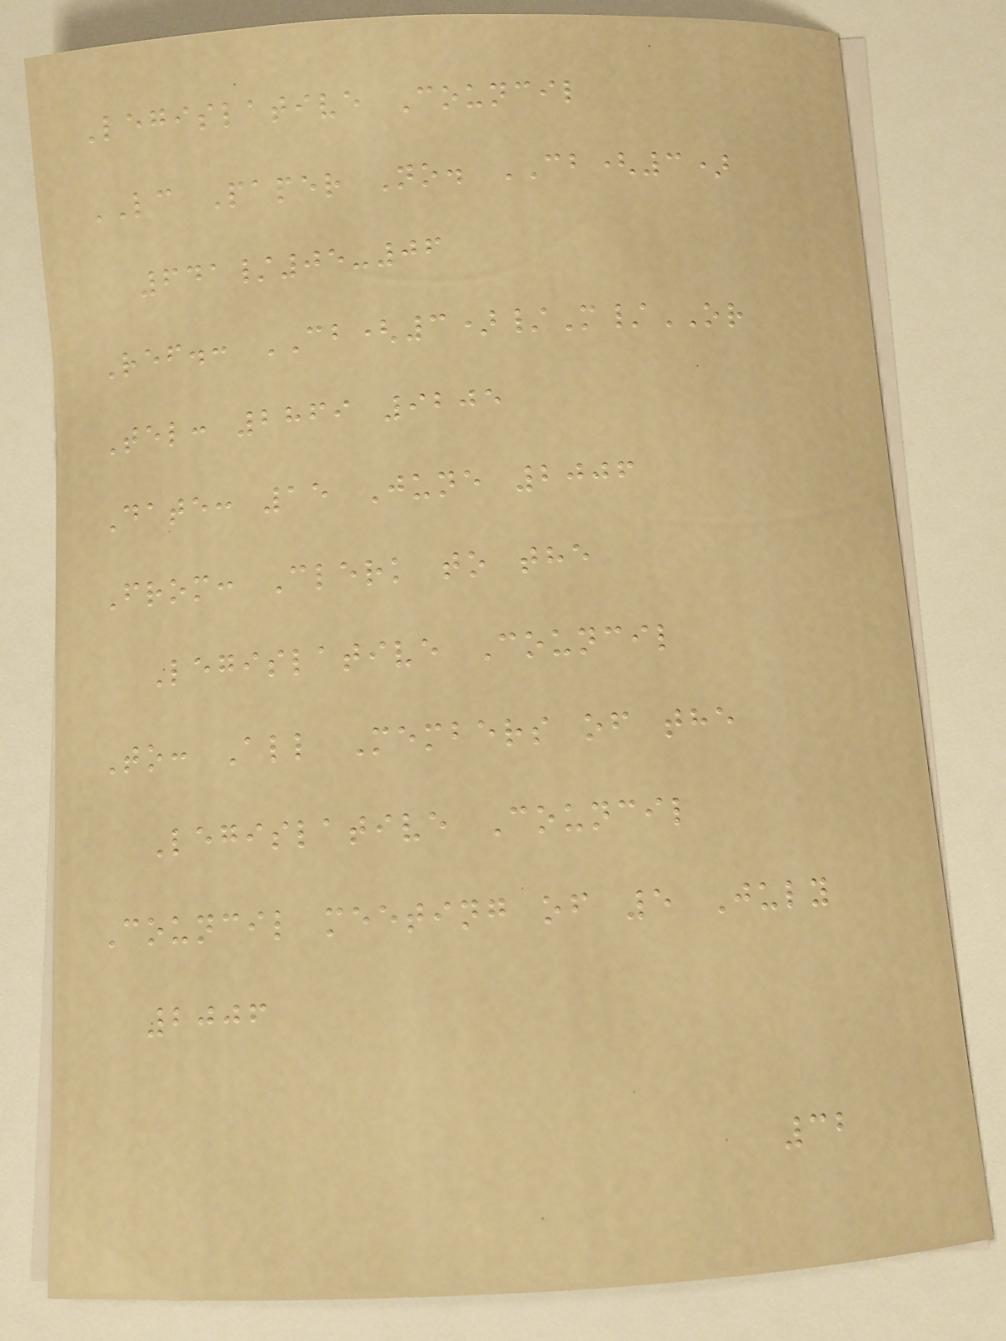Legislative Council
LC Paper No. CB(3)
641/05-06
Ref.: CB(3)/M/OR
Tel: 2869 9205
Date: 15 June 2006
From: Clerk to the
Legislative Council
To: All Members of the
Legislative Council
Council meeting of 5 July
2006
32
